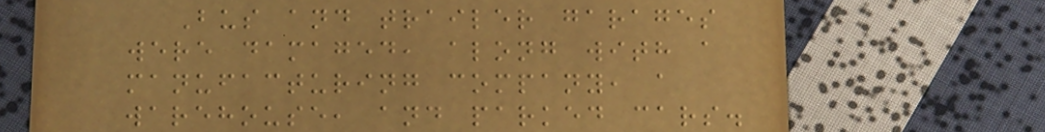Bus and trailer garages
were damaged, along with a
manufacturing company, a
warehouse, and parked cars.
